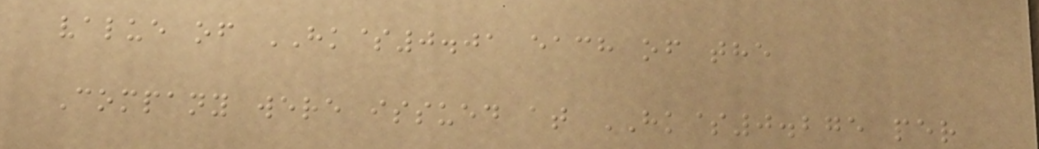value of HK$0.01 each of the
Company were issued at HK$0.275 per
